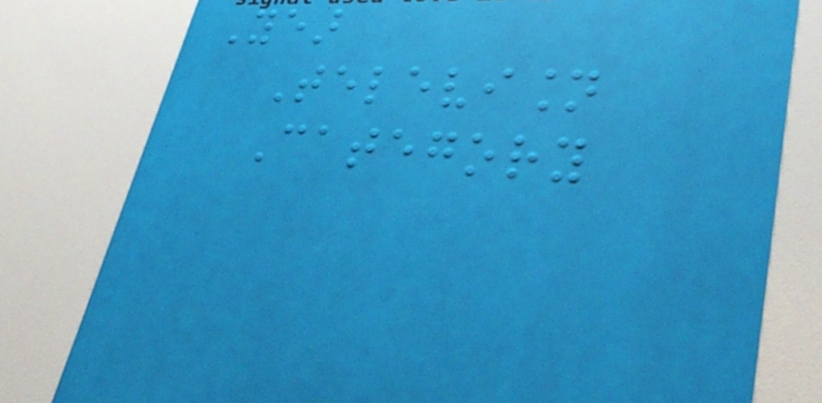Year
Television
Category
